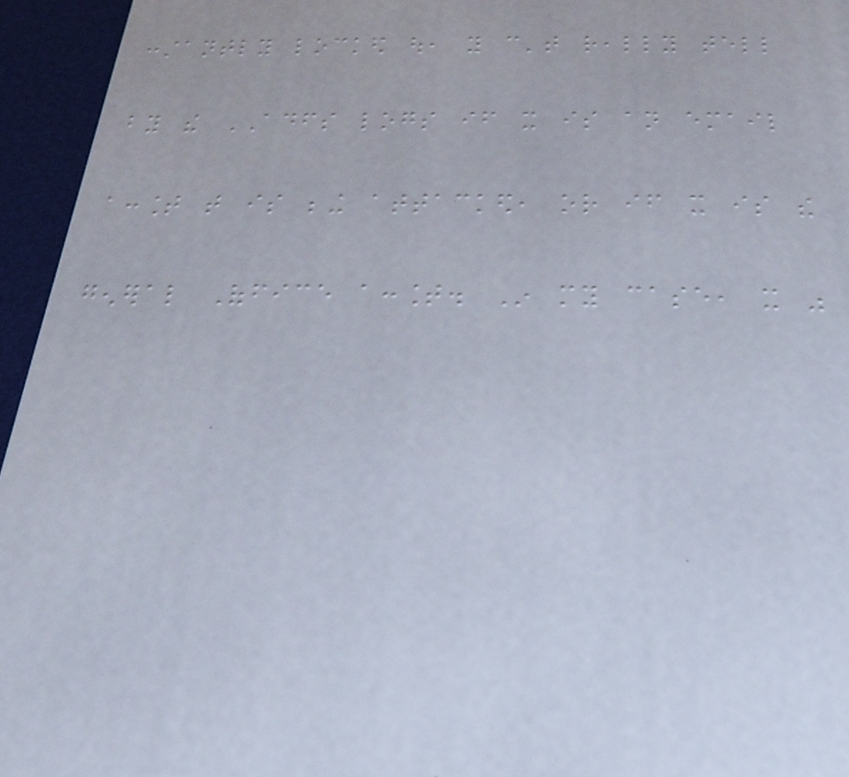constantly locked out, you can't really tell
by the ADFS logs if it is an email
account that is being attacked, or if it is the
general Office account. In my case, it was
